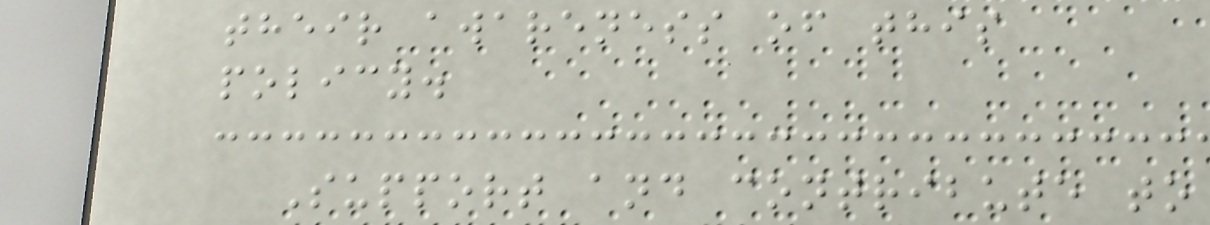their awareness of this
policy.
Support and contribute to
